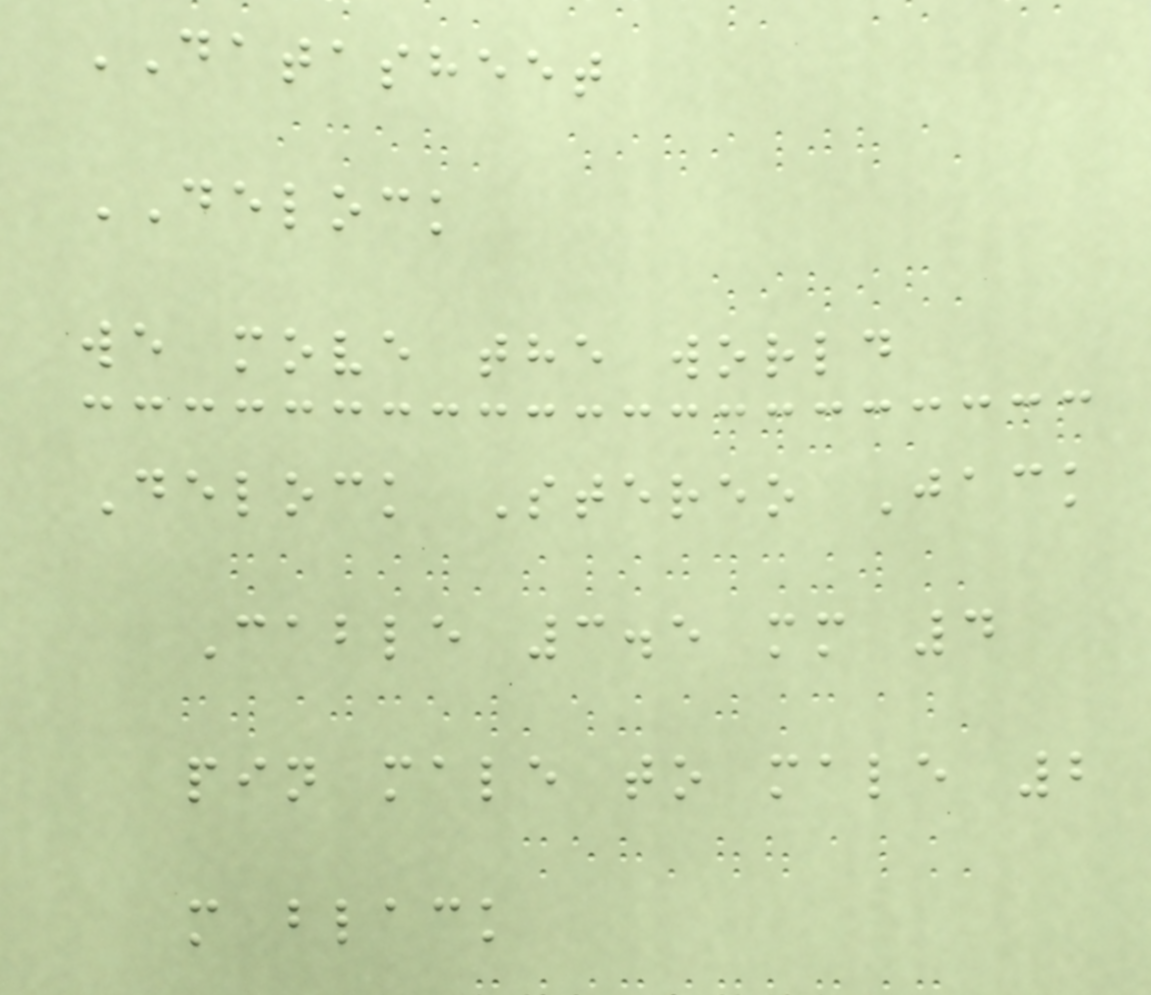DATASHEET
DELOCK
we move the world
Delock Stereo Jack
Cable 3.5 mm 4
pin male to male 2
m black
